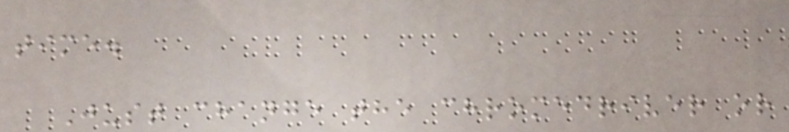time.
Just change the chromedriver or
